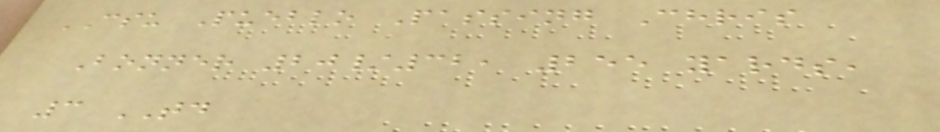CSU Pueblo Passing Chris
Bonner 20/32, 255 yards,
3 TD
